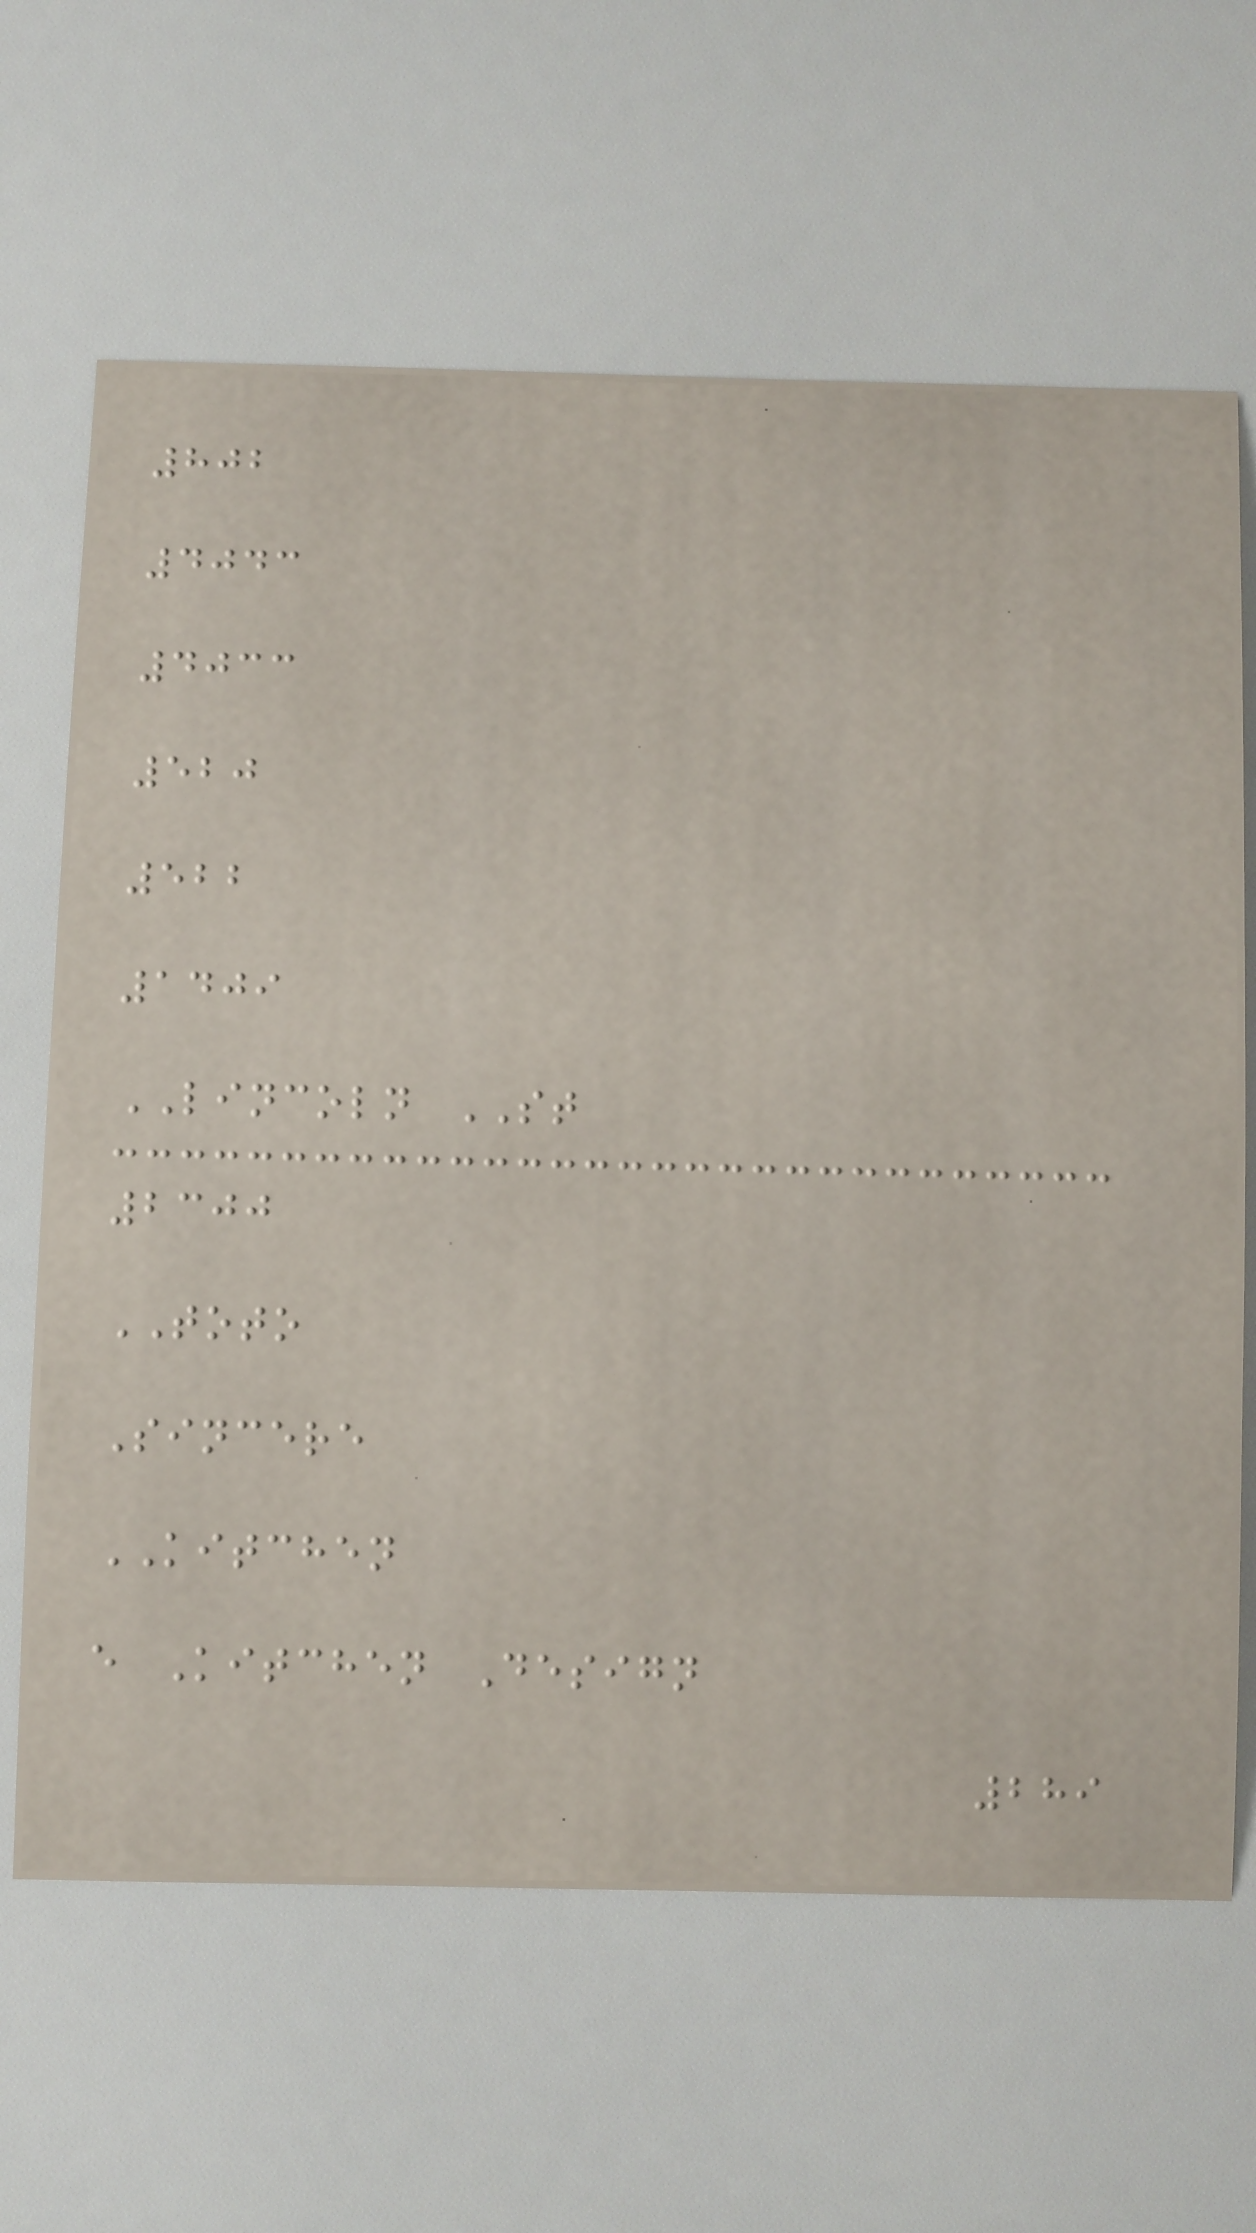802
4043
4033
520
522
1409
LINCOLN ST
2300
TOTO
Sincere
KITCHEN
e Kitchen Design
289
